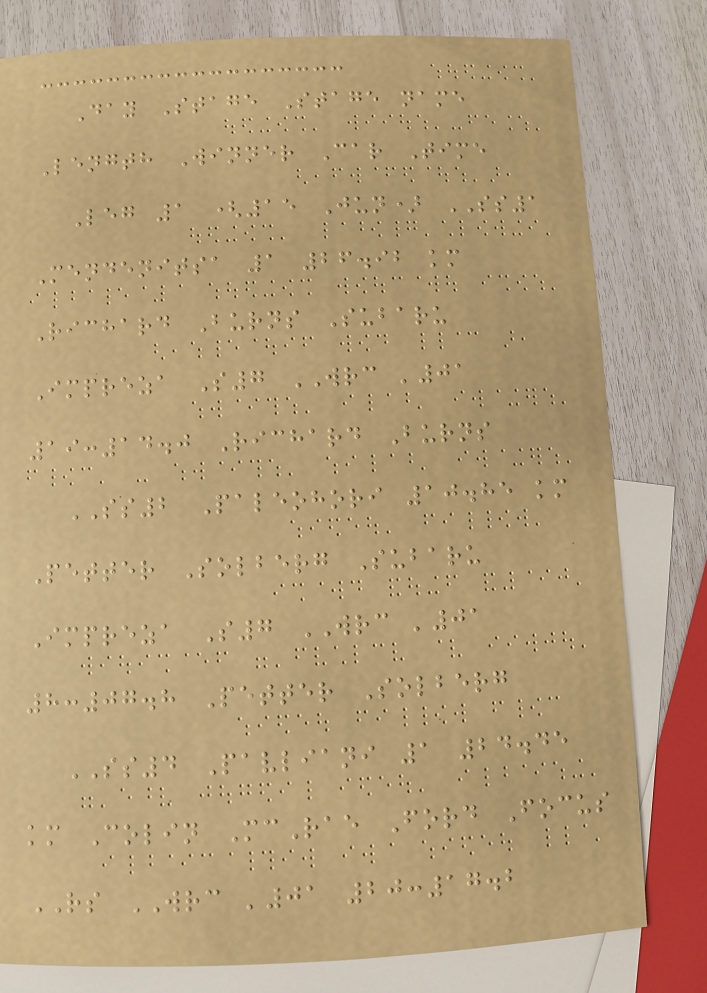Day Stage Stage name
Length Winner Car Time
Leg 1 (15 Jun) SS1
Mendenitsa 1 26.92 km
Richard Burns Subaru
Impreza S7 WRC '01
19:14.0 Richard Burns
SS2 Paleohori 10.85 km
Petter Solberg Subaru
Impreza S7 WRC '01
8:07.8 Petter Solberg
SS4 Pavliani 1 24.45
km Colin McRae Ford Focus
RS WRC '01 20:17.2
